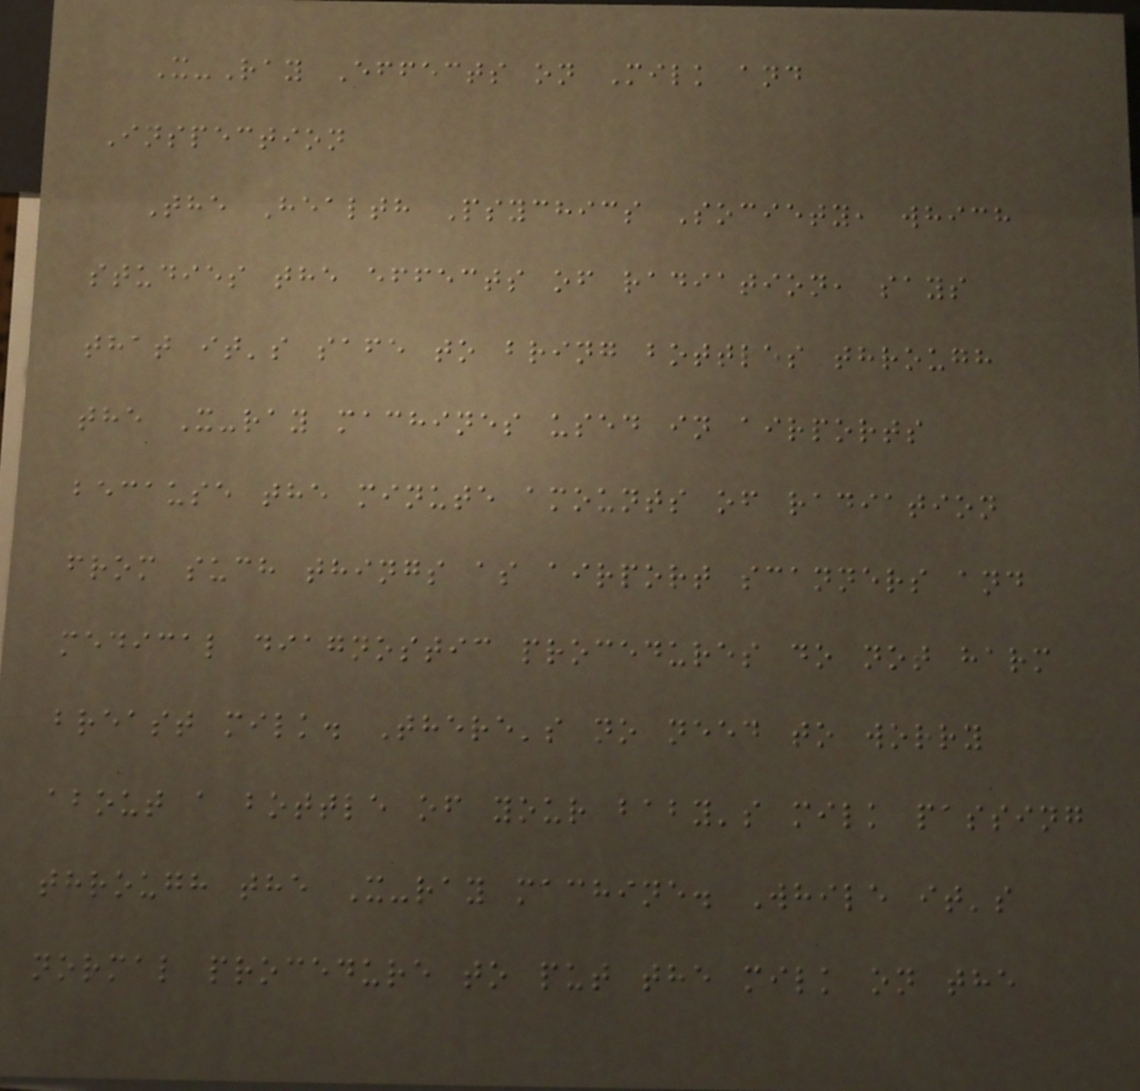X-Ray Effects on Milk and
Inspection
The Health Psychics Society, which
studies the effects of radiation, says
that it's safe to bring bottles through
the X-ray machines used in airports
because the minute amounts of radiation
from such things as airport scanners and
medical diagnostic procedures do not harm
breast milk. There's no need to worry
about a bottle of your baby's milk passing
through the X-ray machine. While it's
normal procedure to put the milk on the
